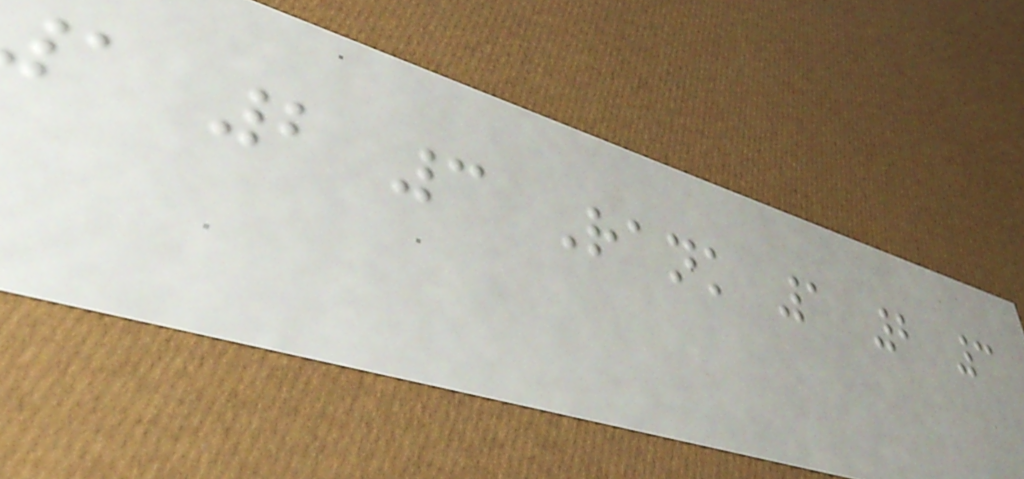1 2 3 Rank 1 2 3
